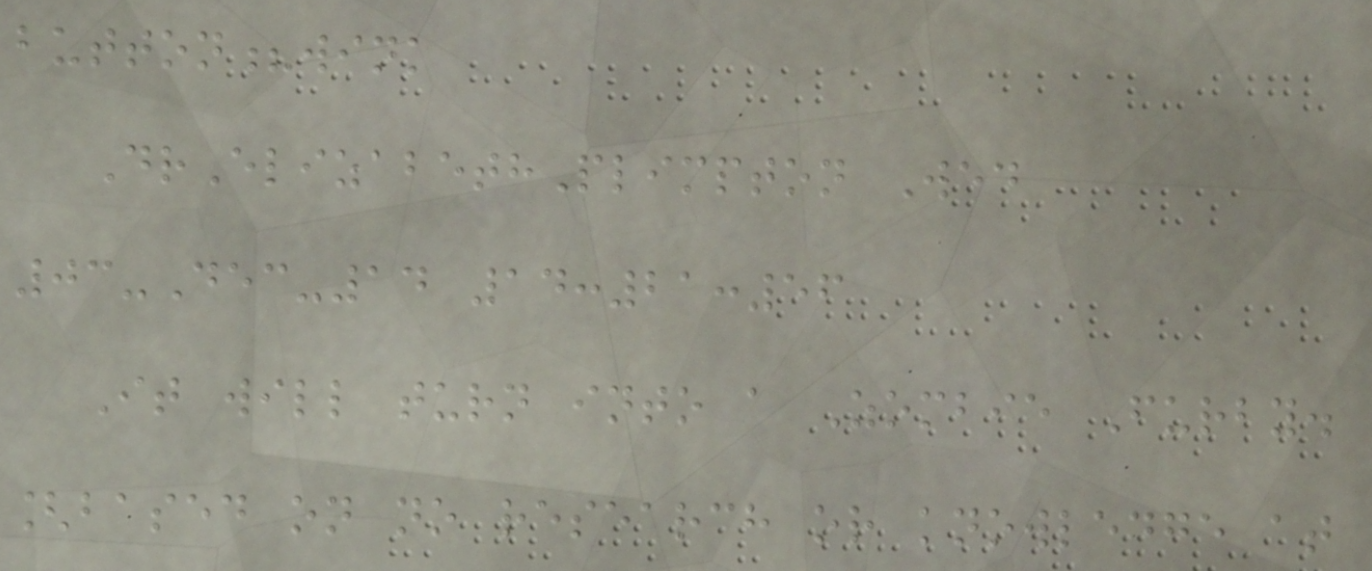button?wink
DrElizabethPlimpton Wed
03-Dec-14 14:21:56
It will turn into a Zombie Furby.
[based on no research or knowledge at
